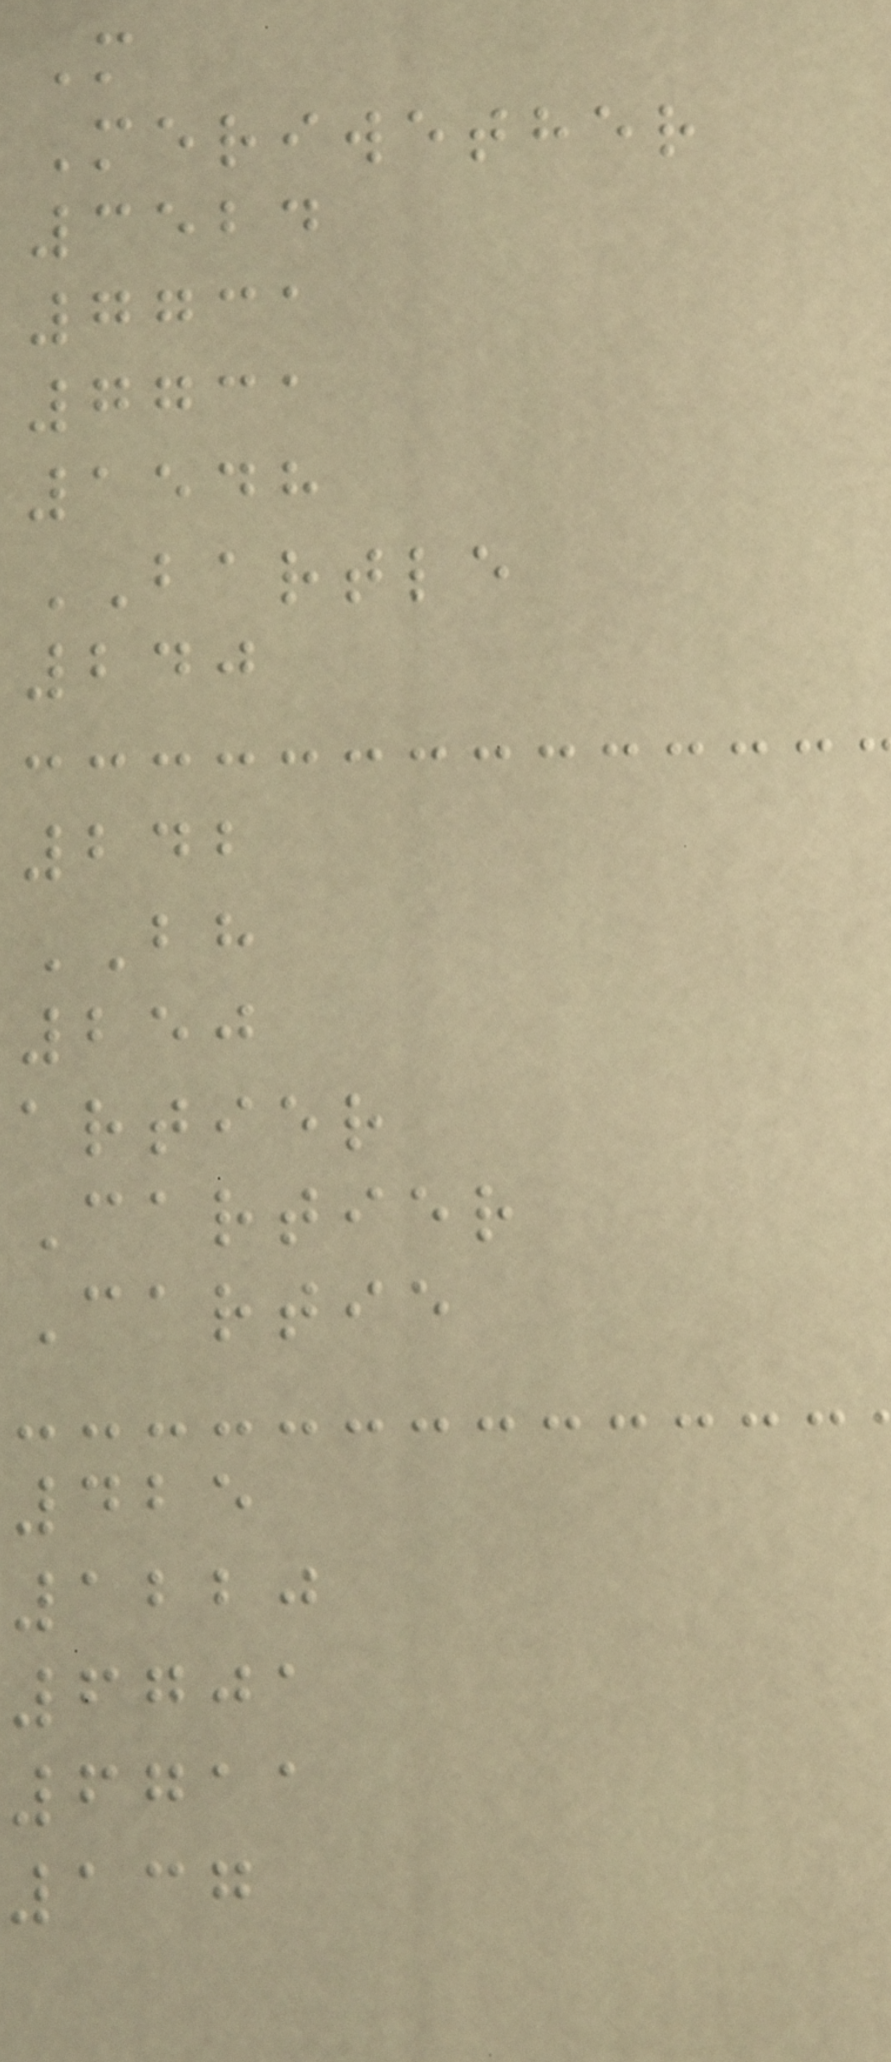M
Meriwether
3524
7731
7731
1548
BARTLE
240
242
BH
250
artier
Cartier
Cartie
425
1220
6701
6711
137
